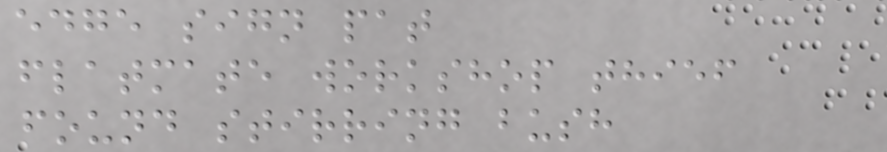edge sign pat
flatmate workshop thief
found stirring bush
